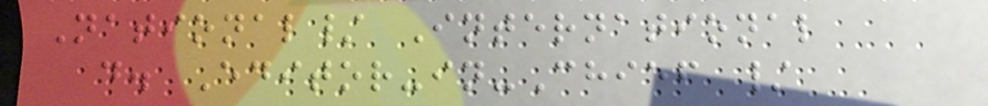National/ International
d. Editor-in-Chief /
